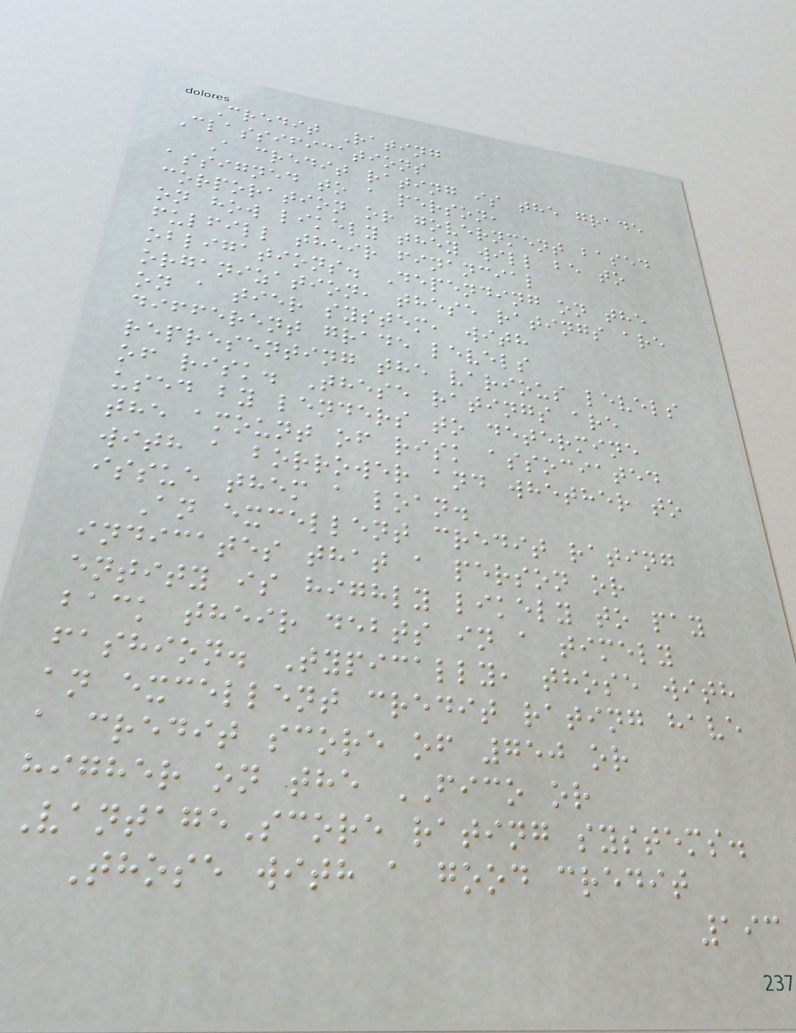Credit Rating
Classifications
A credit rating is the grade
assigned to a person,
corporation or government based
on how likely they will be to
fulfill their financial
obligations. Depending on the
organization, these ratings are
on a tier system, with
different grade levels
representing the various levels
of risk. These ratings are
used by lenders to determine
the amount of risk associated
with a borrower and whether to
issue them a loan.
An excellent credit rating
indicates that a person or
entity is highly likely to pay
back their debts in a timely
fashion. Typically, those with
an excellent credit rating have
a credit score of 750 or
higher on the FICO or
VantageScore rating systems.
Those with a good credit
193
